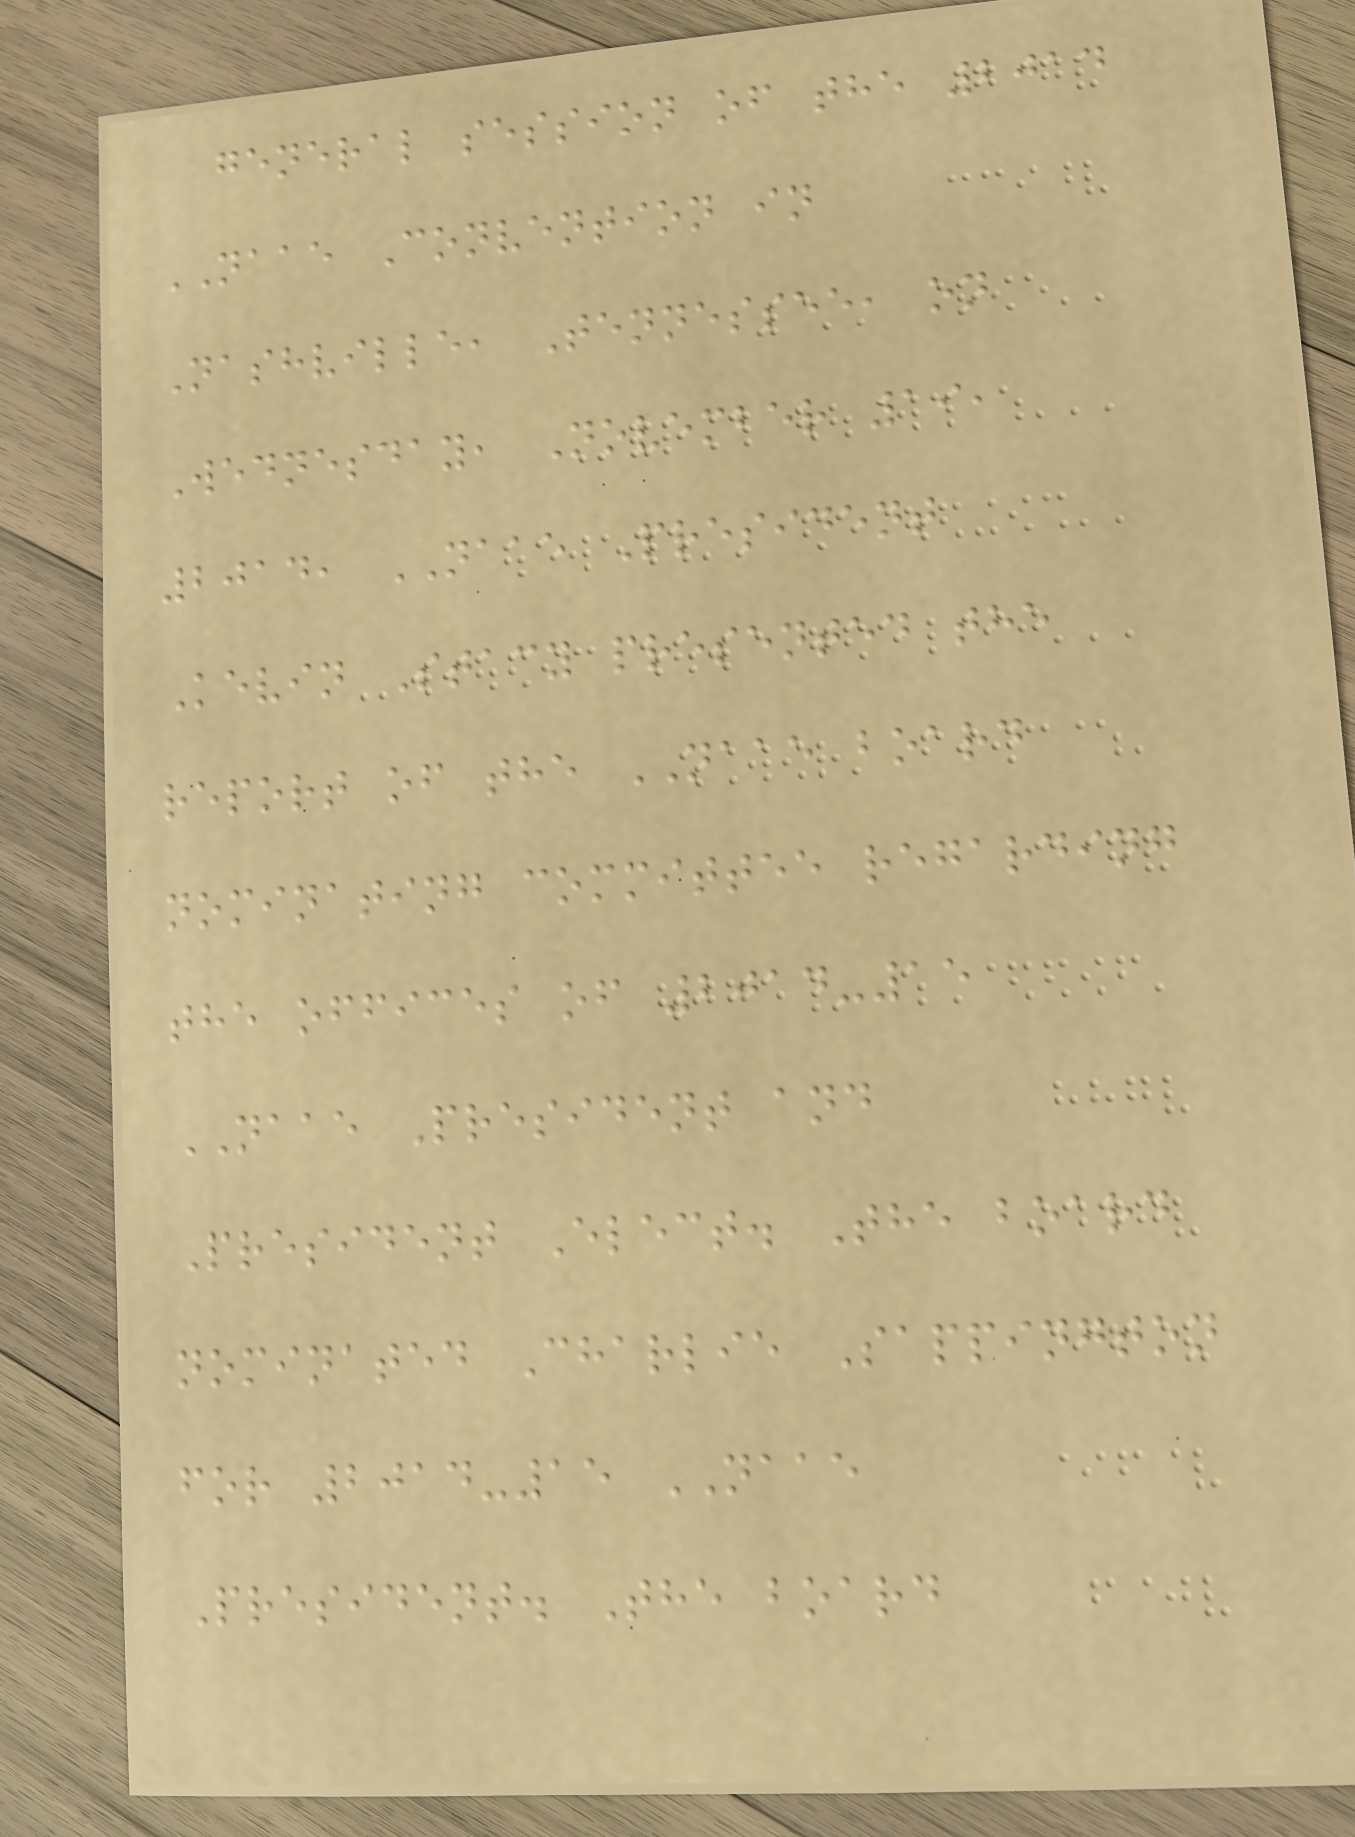general session of the 2014
NAAE Convention in
Nashville, Tennessee, on
Wednesday, November 19,
2014, NAAE President
Kevin Stacy presented the
report of the NAAE board
nominating committee regarding
the offices of 2014-15
NAAE President and
President Elect. The board
nominated Charlie Sappington
for 2014-15 NAAE
President. The board
